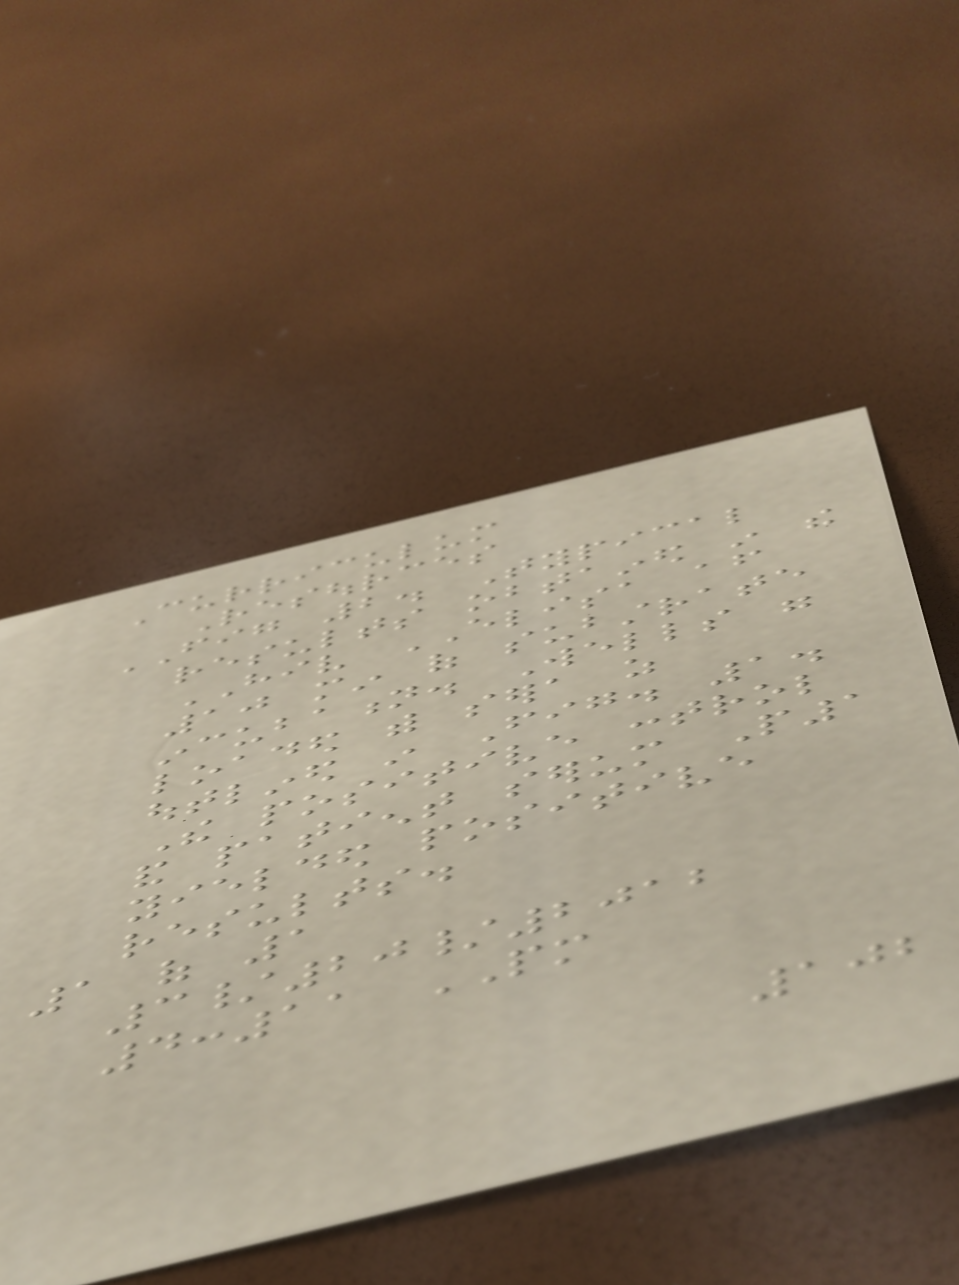Curriculum
Resources
FIG 2. Typical
results obtained in the
HIV ELISA after
10 min of substrate
incubation. Wells were
loaded with sera as
outlined in Fig. 1.
The positive control
and patient serum P1
yielded positive
results.
1 of 1
3/20/2012
4:11 PM
102
